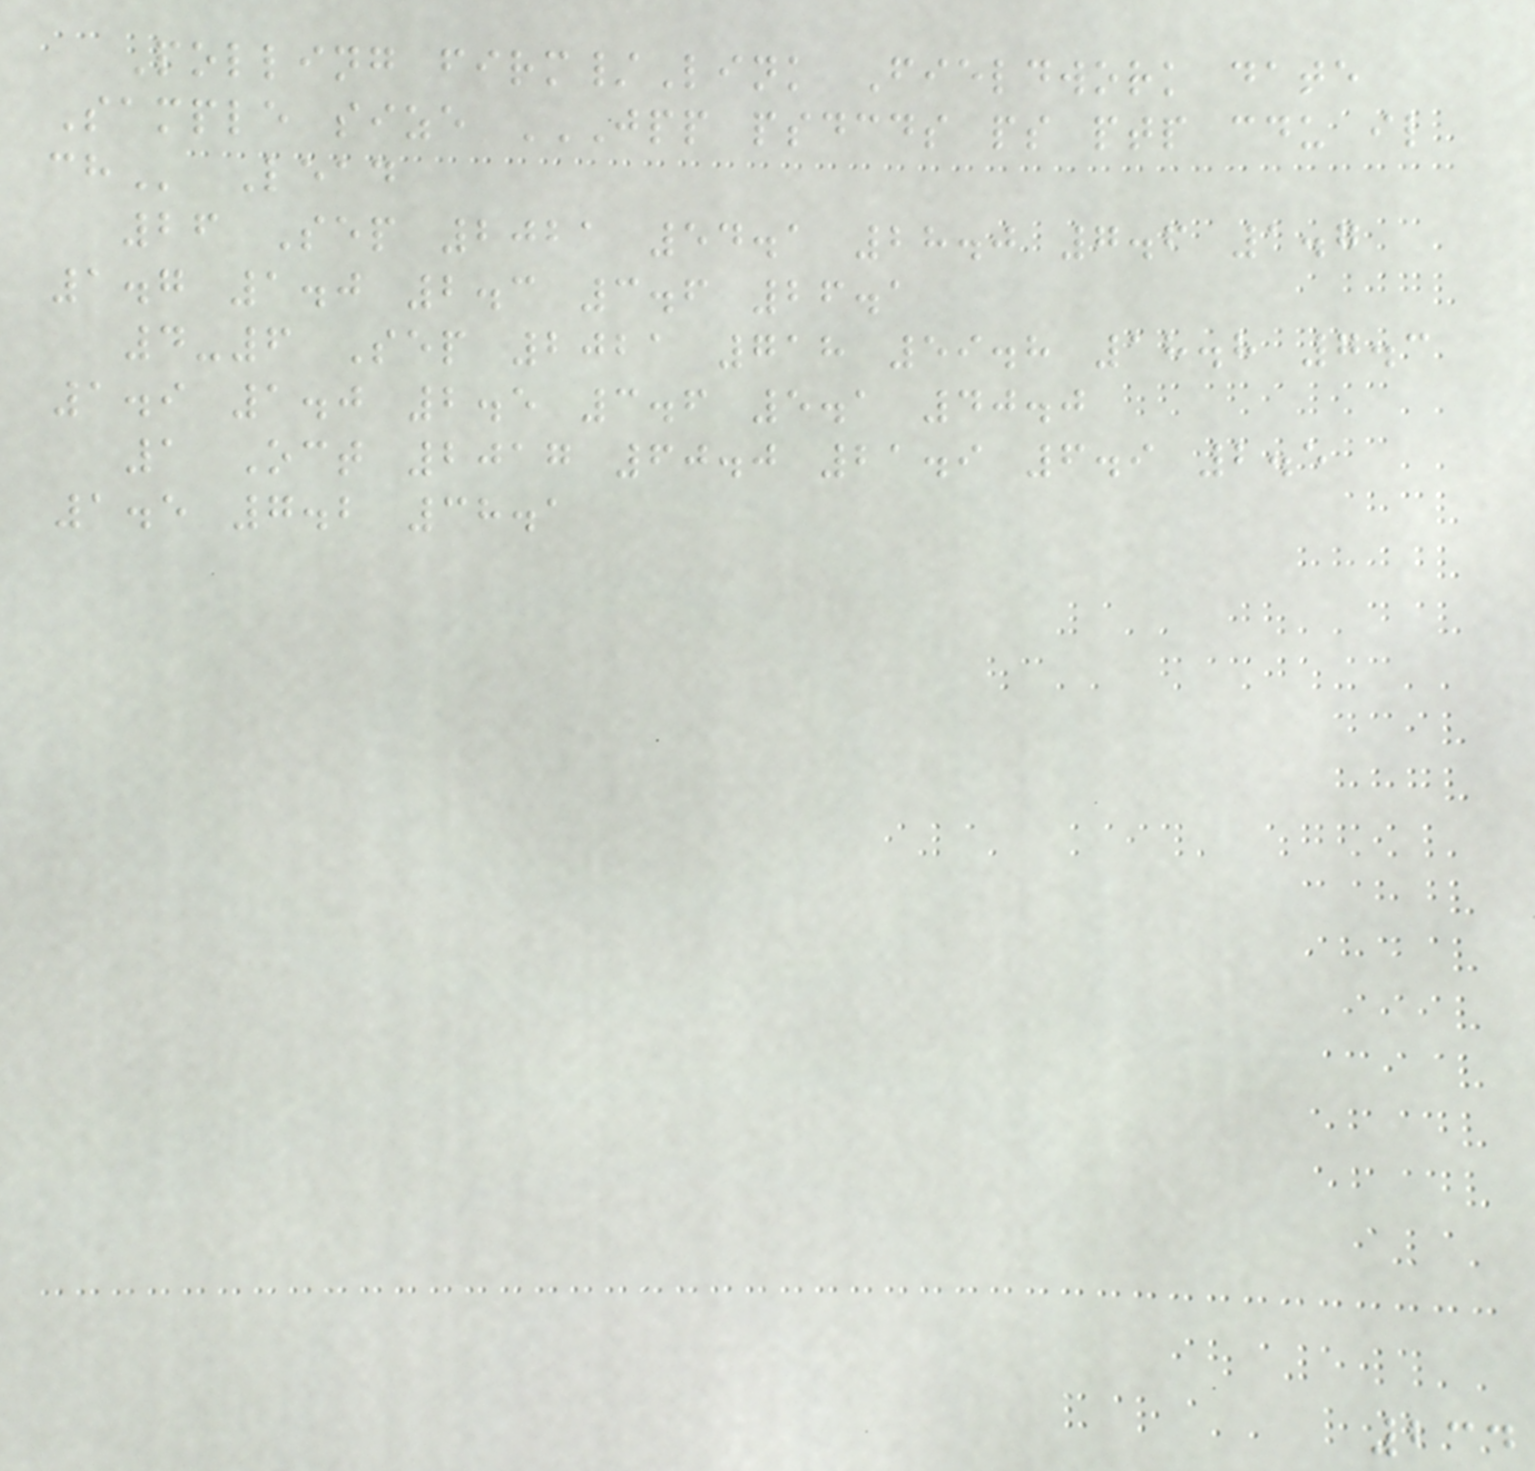Polling firm/Link Fieldwork date
Sample size JPP PSDCDS PS PTP CDU IL
CH Lead
26 Sep 2021 54.1 28.0 7.6 1.7
1.7 1.0 2.3 3.6 26.1
4-6 Sep 2021 718 59.8 18.8 7.3
1.9 1.0 2.5 3.6 5.1 40.0
1 Oct 2017 60.0 21.9 6.9 2.5
1.5 7.2 38.1
234
